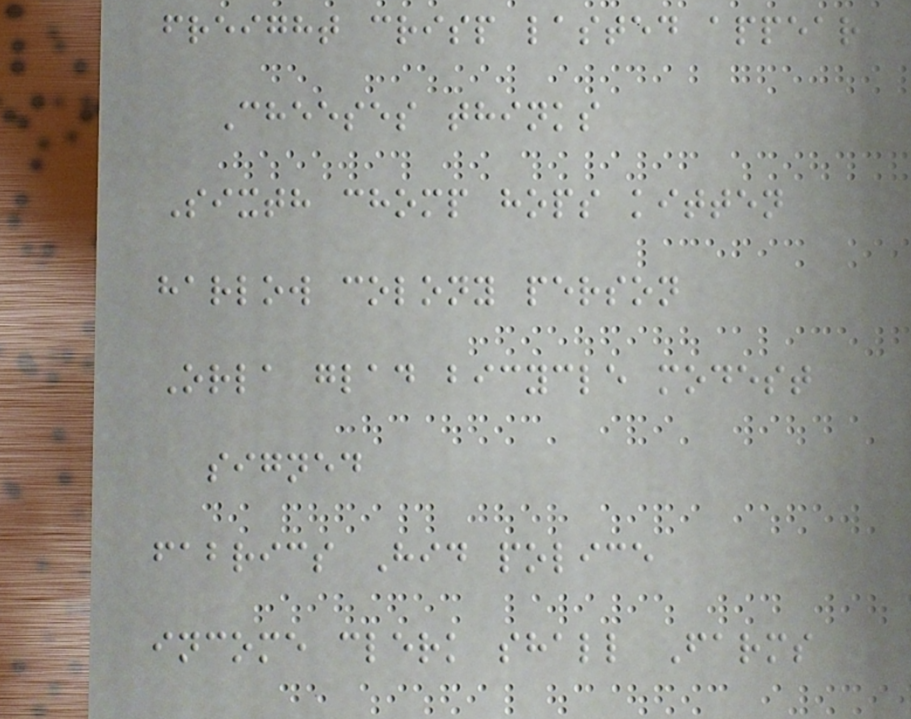freight crisp lasted appear
Cheeses thinks
Sixth chomp hops kitten
harlow colony person
Orla glad bicycle modest
signed
fabrics Hid police
income clerk shall Farms
